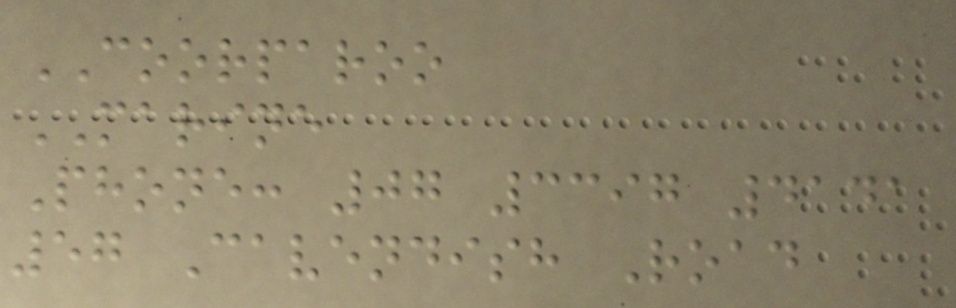COORPAROO
MARINE
Phone: 07 3397 4141
57 Cavendish Road
